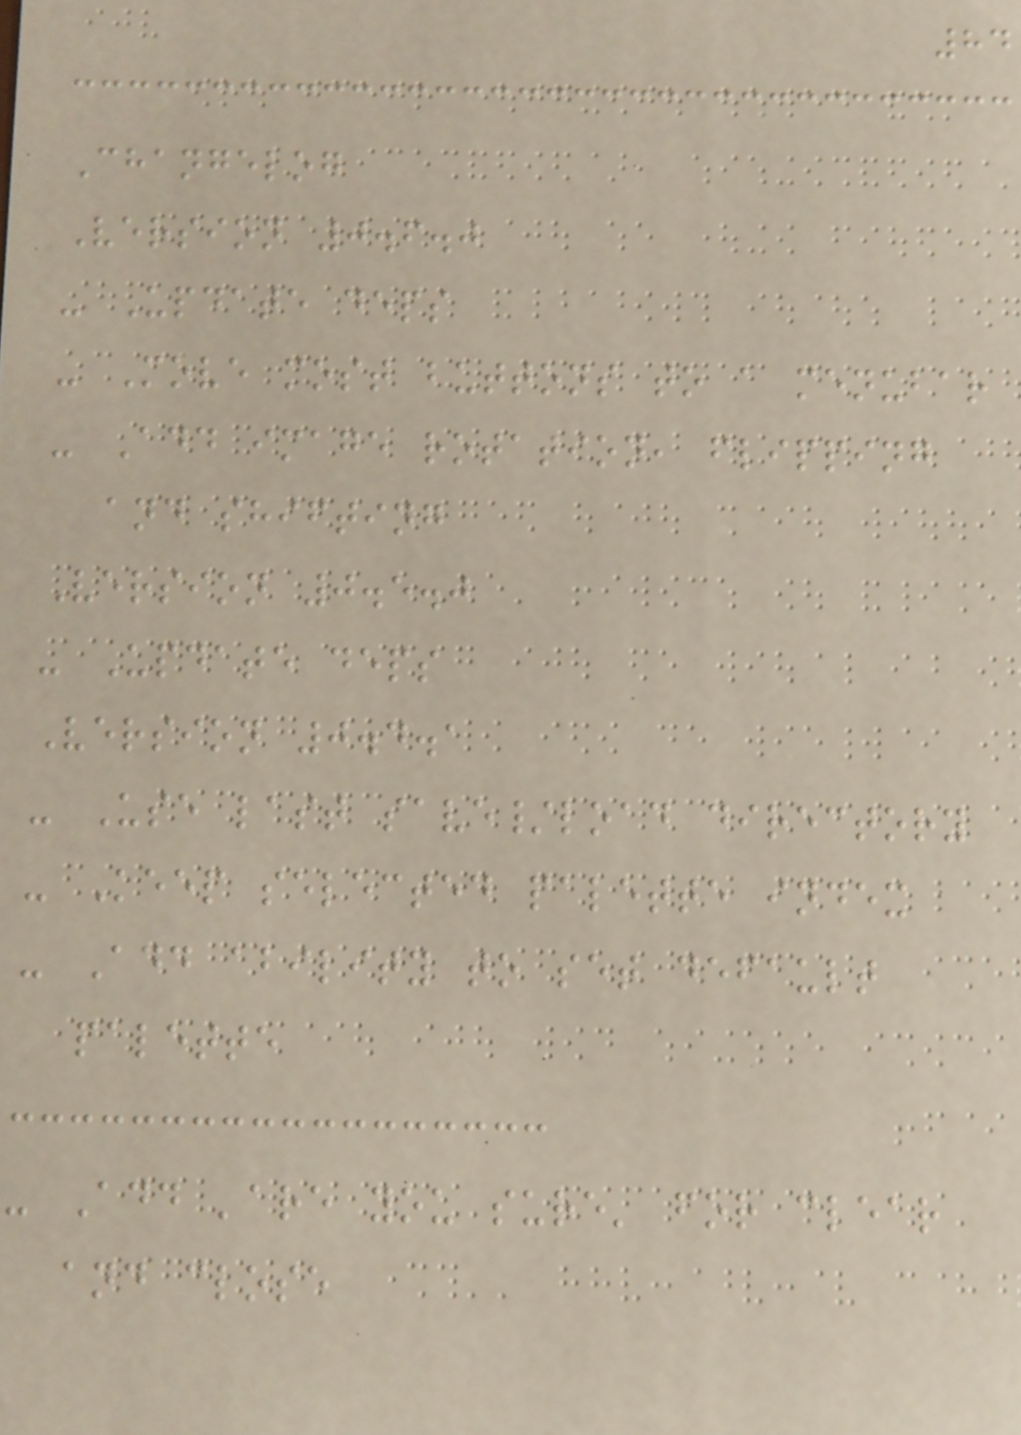84
Changelog
Version 0.6.0
- Update deps
- Move most buttons to a menubar
- Add image rotation, flipping
and shifting
Version 0.5.0
- Update deps
Version 0.4.1
- Use last save/load directory
- Keep selected palette index
- Add ability to set default
palette
- Add 'are you sure' for clear
and close
